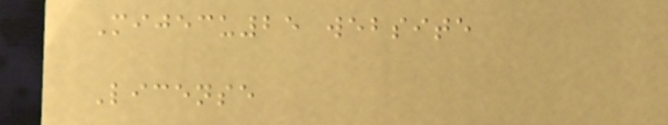Mijecu25 website
License
